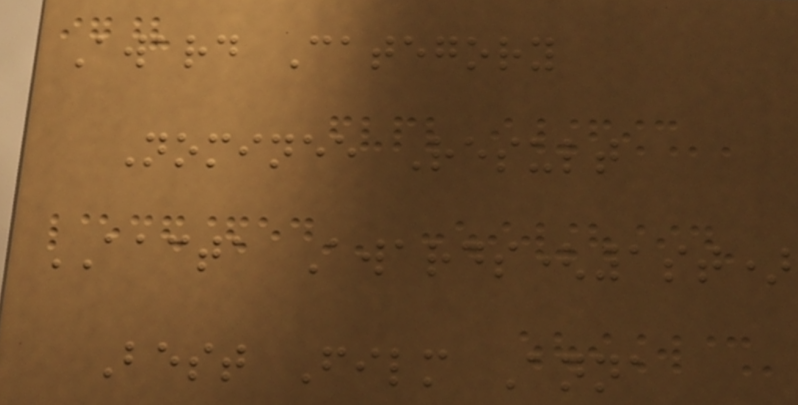Award Category
Nominee Result
AACTA Awards(1st)
Best Film Anna
